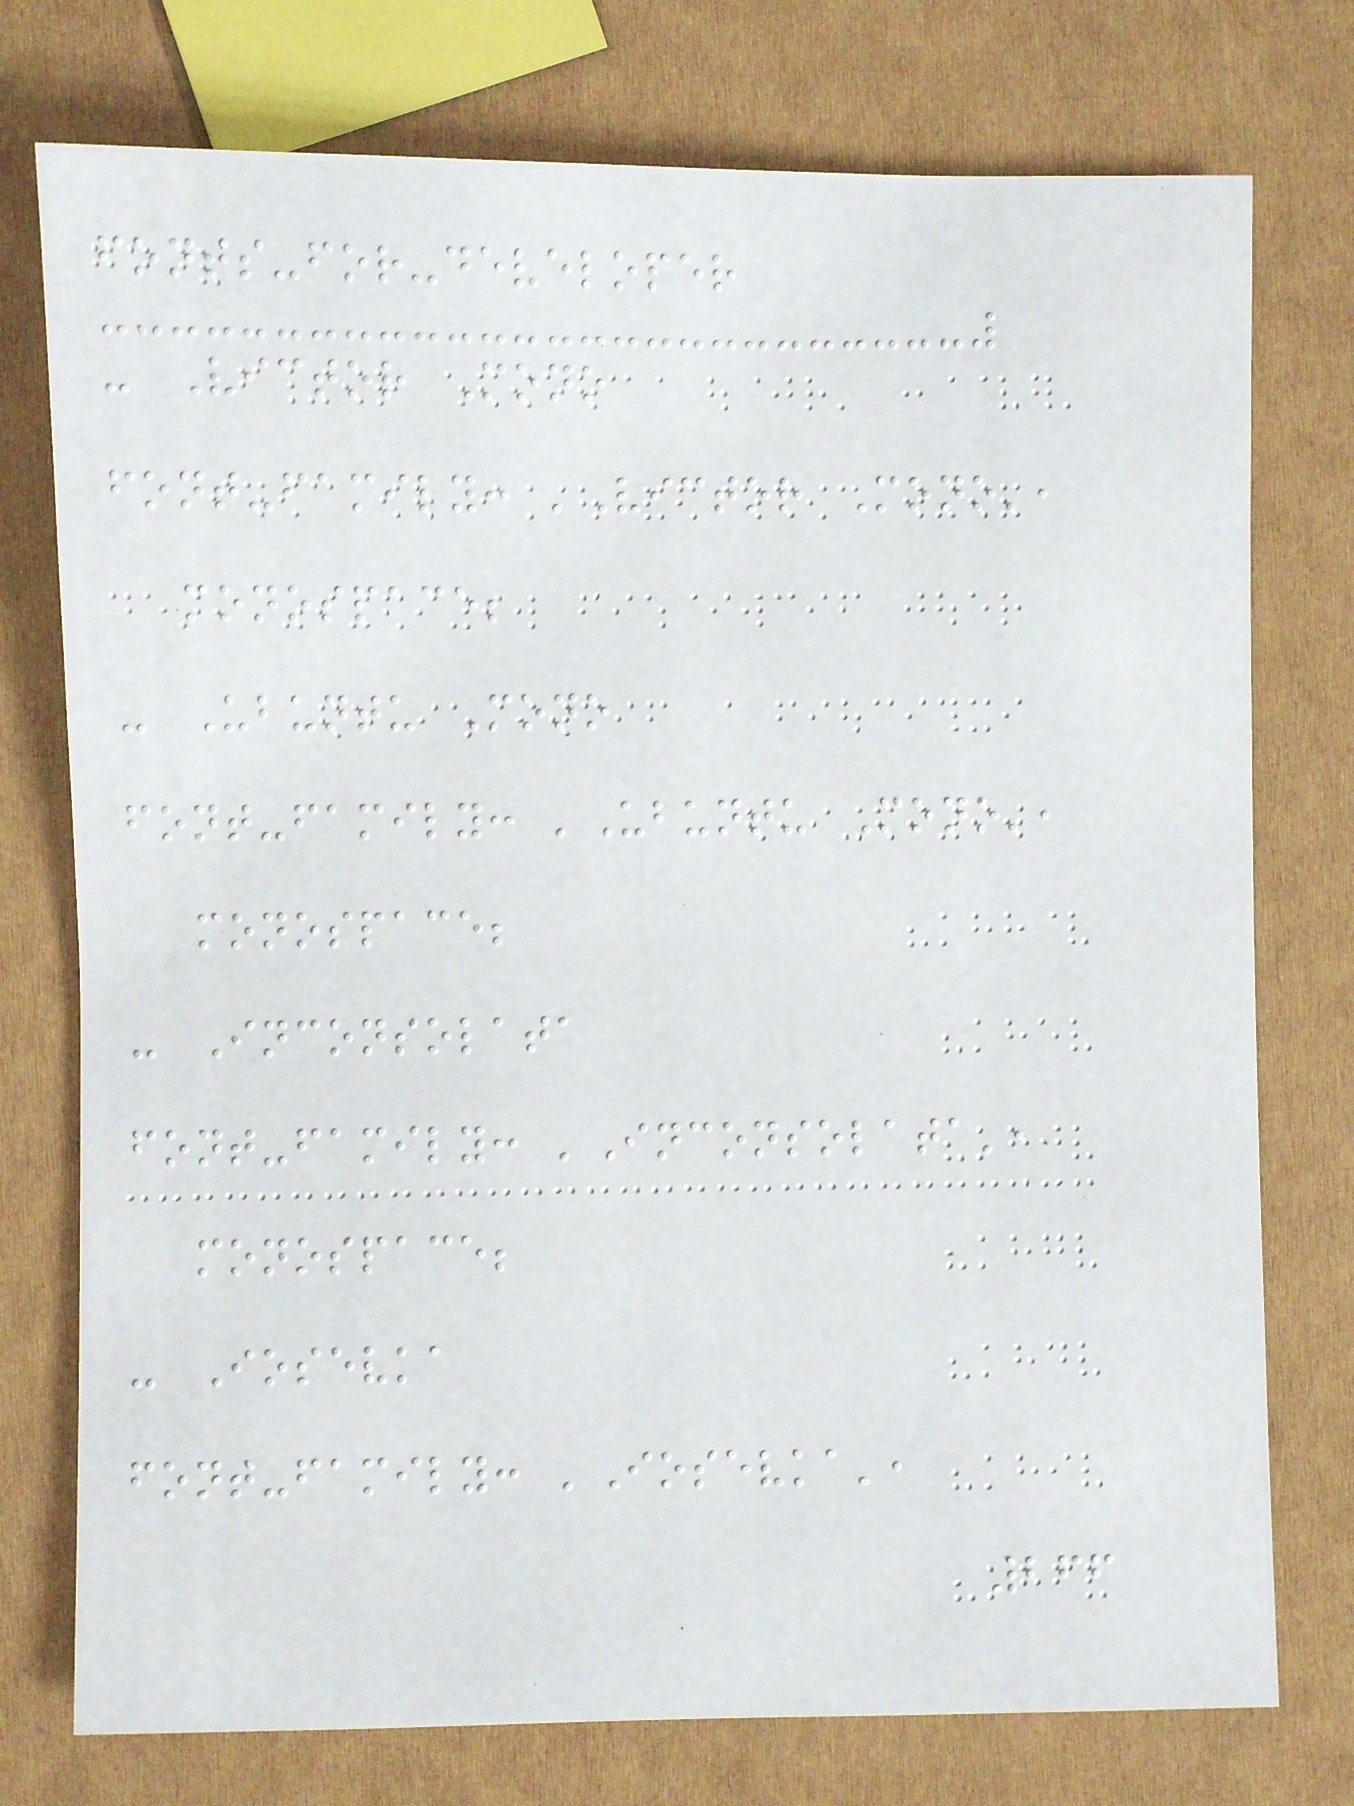fonts-for-developer
- Victor Mono
font-family: 'Victor Mono',
monospace;
- Ubuntu Mono
font-family: 'Ubuntu Mono',
monospace;
- Inconsolata
font-family: 'Inconsolata',
monospace;
- Iosevka
font-family: 'Iosevka',
266
